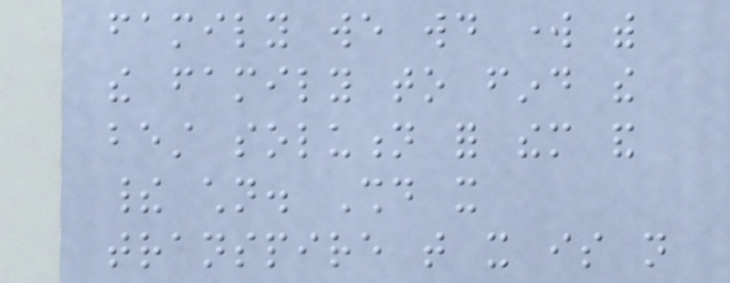family we would work with
the family to find the
best solution for them and
their children. Should it
transpire that it is not
